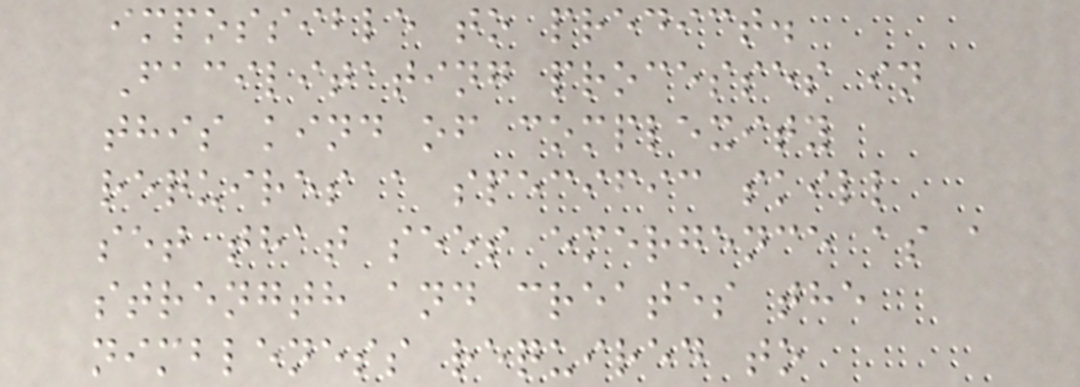impossible to predict.
Facilitating processes in
this kind of complexity
requires a specific skill
set that sees emergence as a
strength and creates the
nimbleness required to
